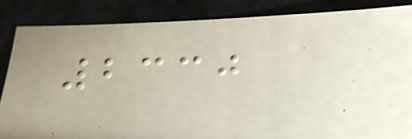2330
